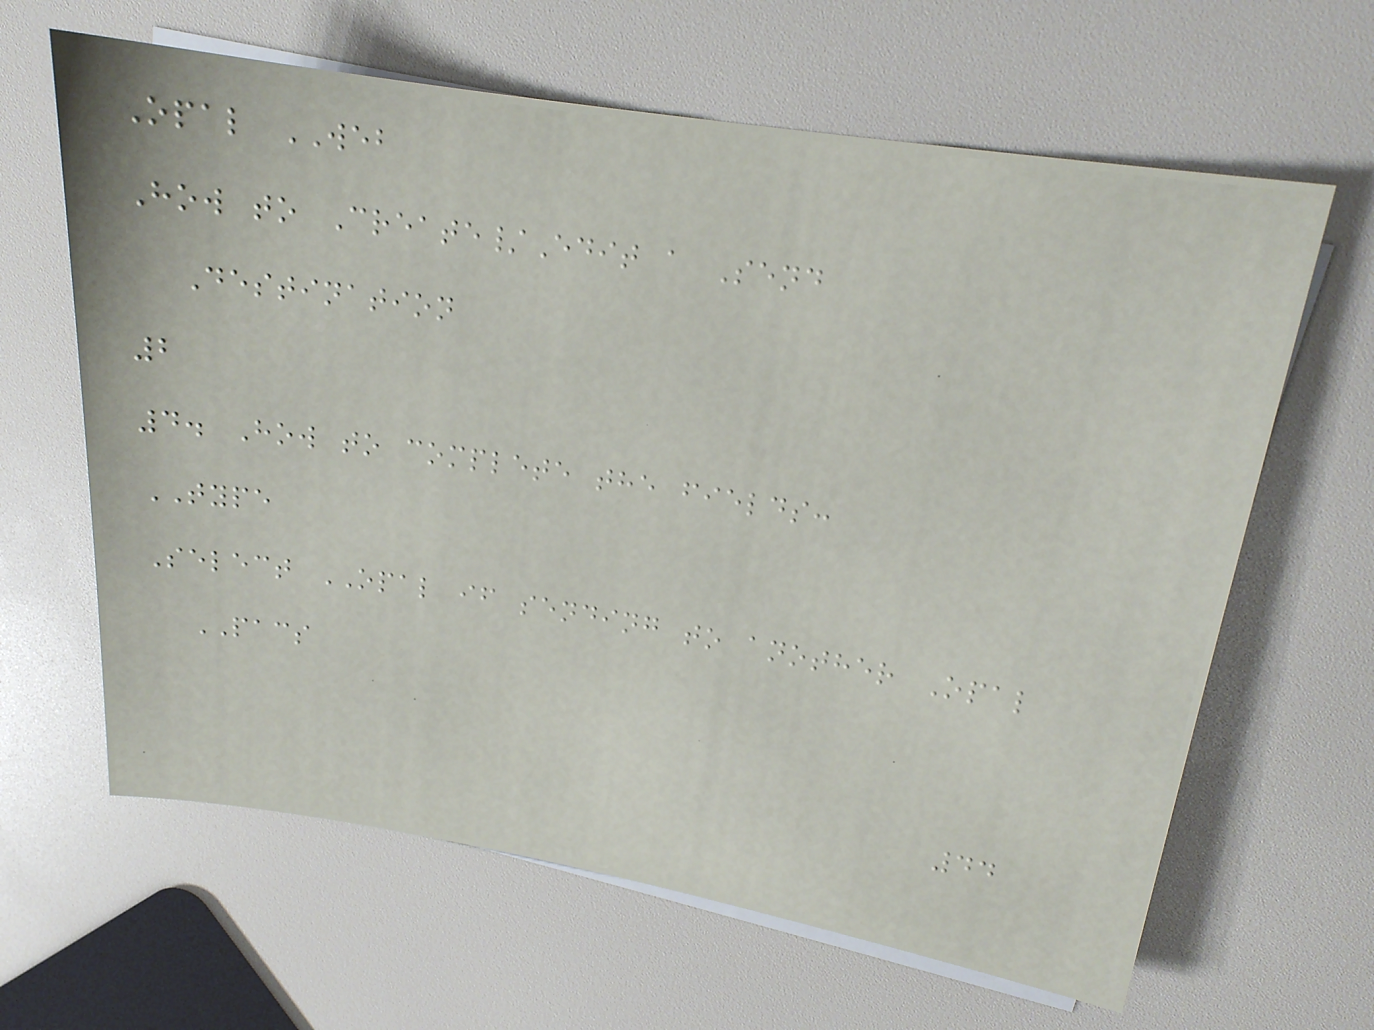Opal WEB
How to Create/Edit a Send
Destination
2
4. How to complete the fields:
TYPE
Select OPAL if sending to another Opal
PACS
44
